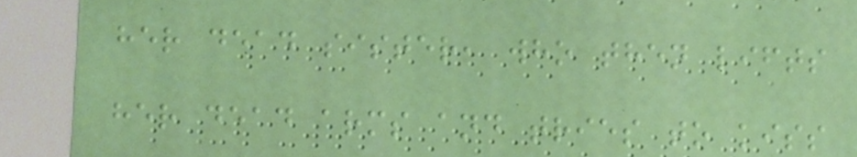her dead sister, who then lifts
her dead arms and tries to kiss
